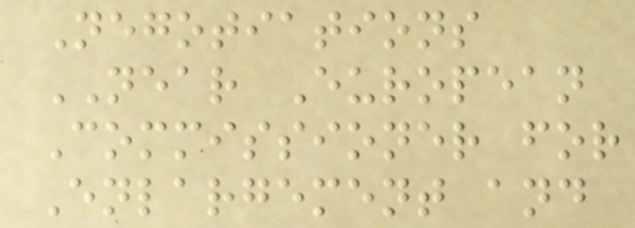Negotiations
NEAR European
Commissioner for
Enlargement and
